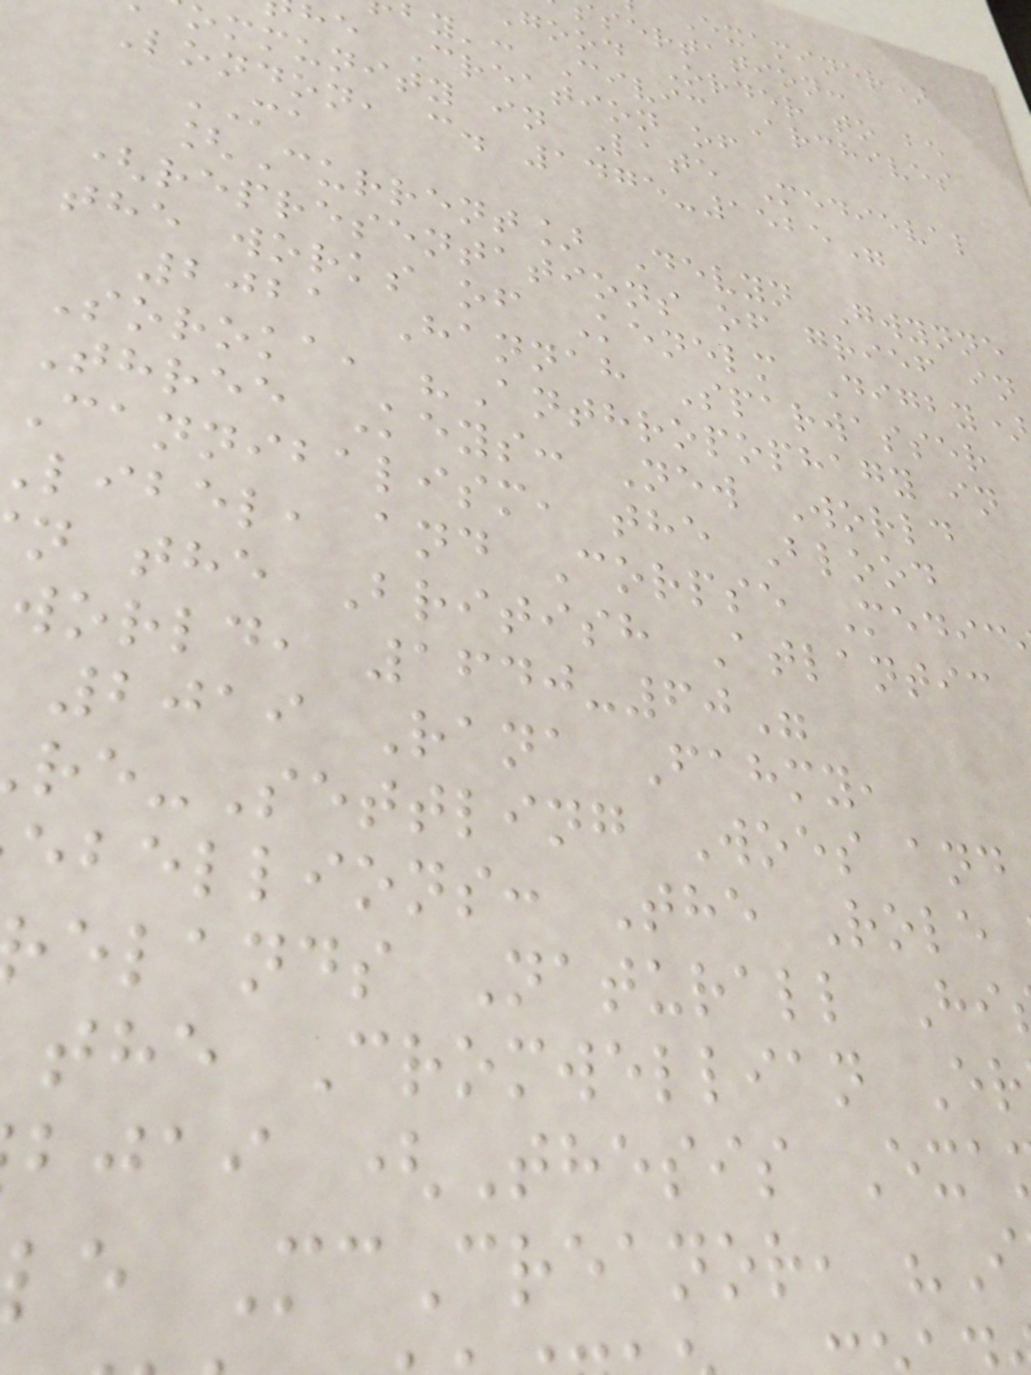Examiner)
sertation:
good Order to be
y': Civic Archives
he Creation of
ommunity in Late Medieval
London, c. 1475-1525"
MA
[Current] Devyn Gwynne
(representations of grief in
the works of Kenelm Digby)
2021 Hannah Sparwasser
Soroka, "Anthropophagy in
Three Keys: New World
Cannibalism, the Blood
libel, and Corpse Medic
n the British Atlantic
world, 1640-60"
2019 Rana Fahmy,
e-Settling Woes and
ebellions: The Role
elands Naturall Hi
the Cromwellian Er
bjai (Thesis Exa
e McCreanor, "I
